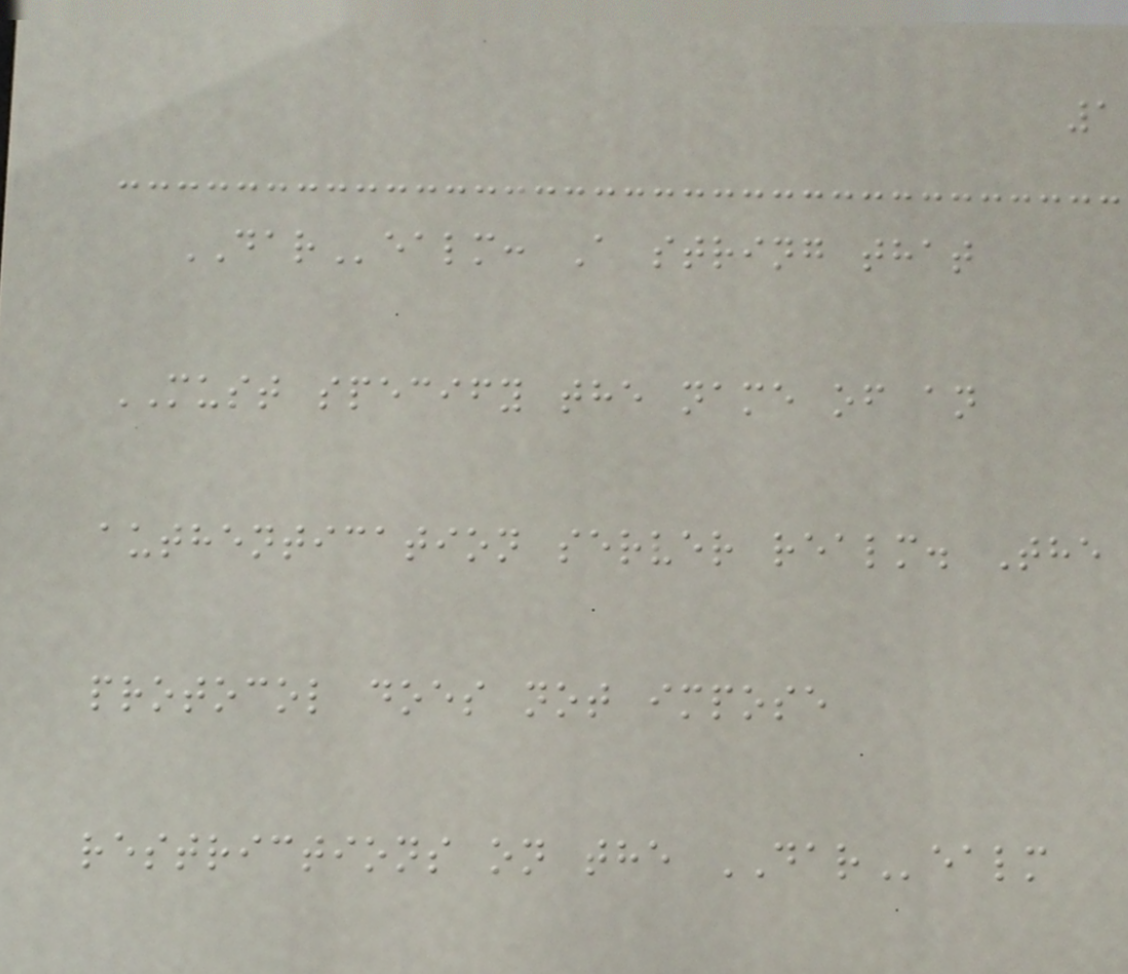1
DARealm: A string that
MUST specify the name of an
authentication server realm. The
protocol does not impose
restrictions on the DARealm
